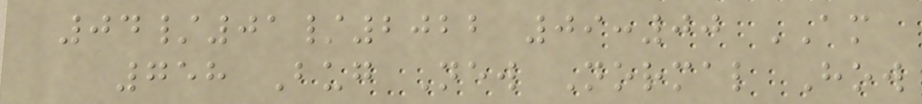04/01/2022 09:00 AM
758 Bug New Normal How
